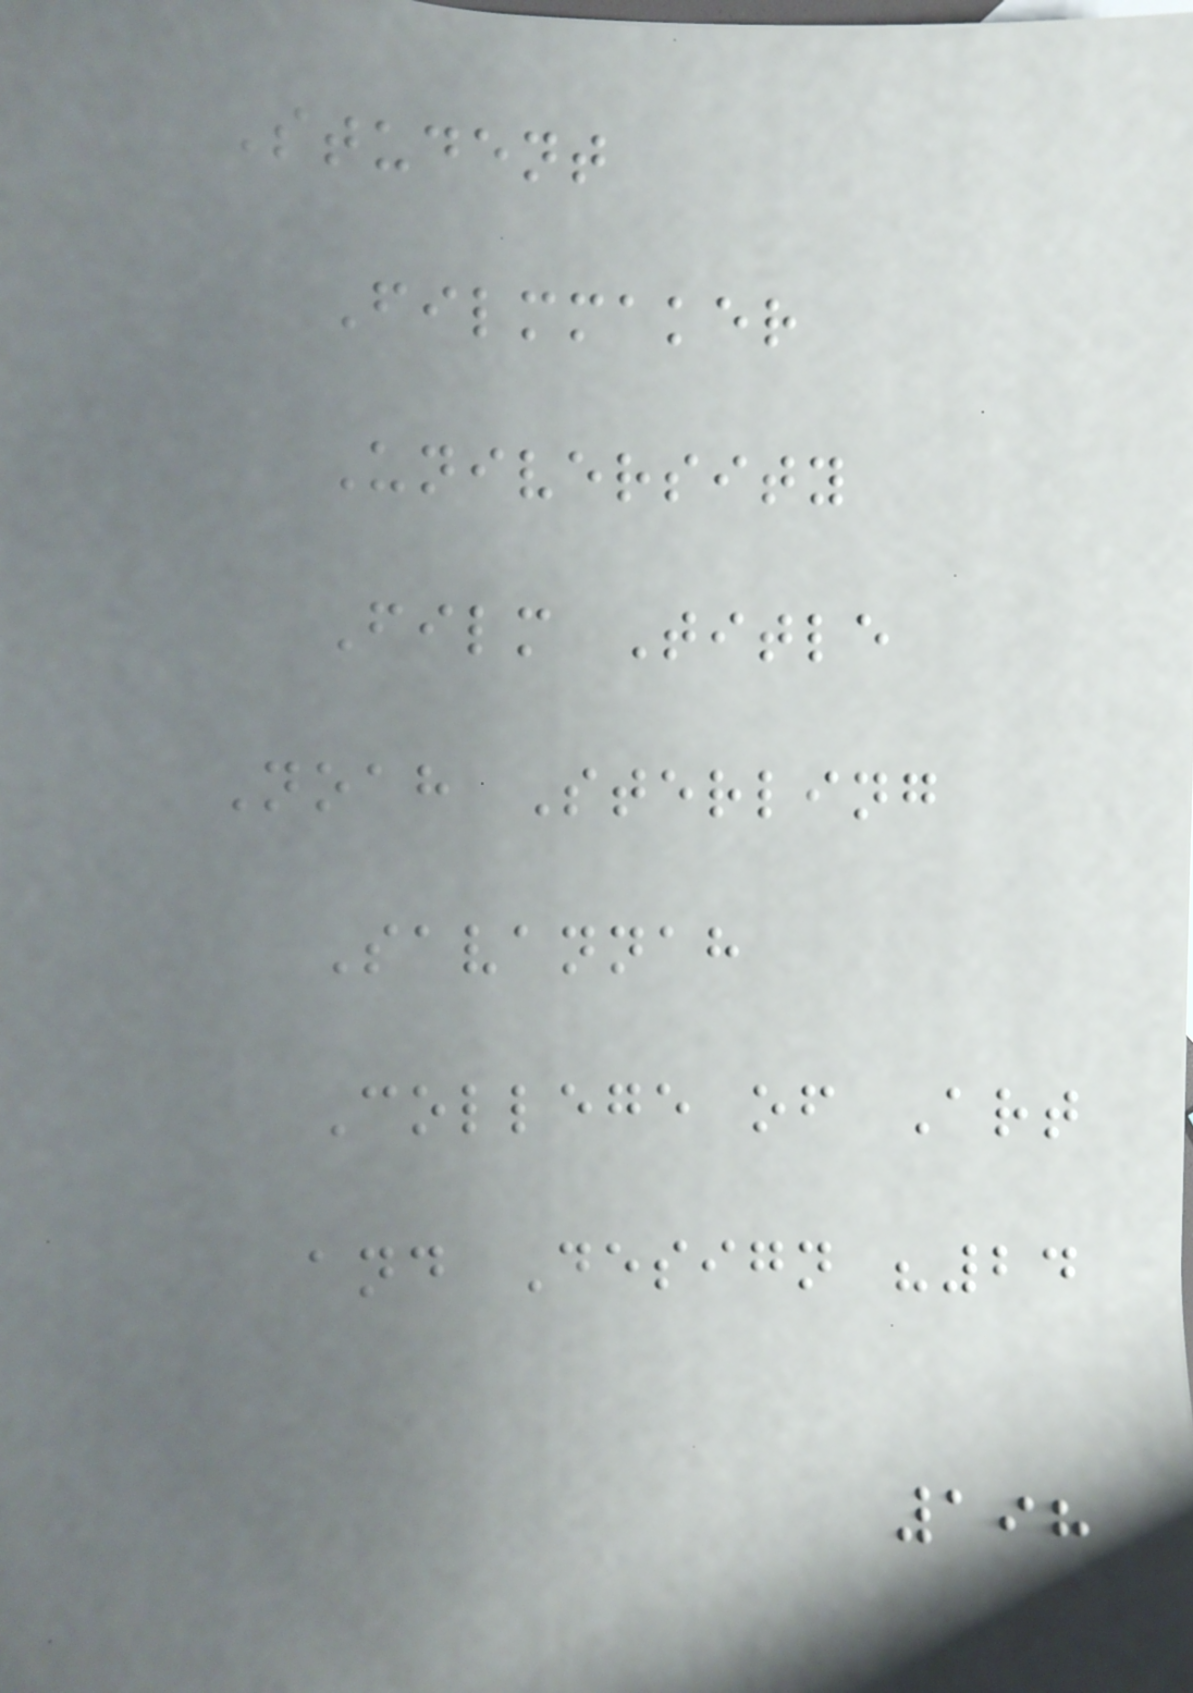Student
Filmmaker
University
Film Title
Noah Sterling
Savannah
College of Art
and Design "24
198
